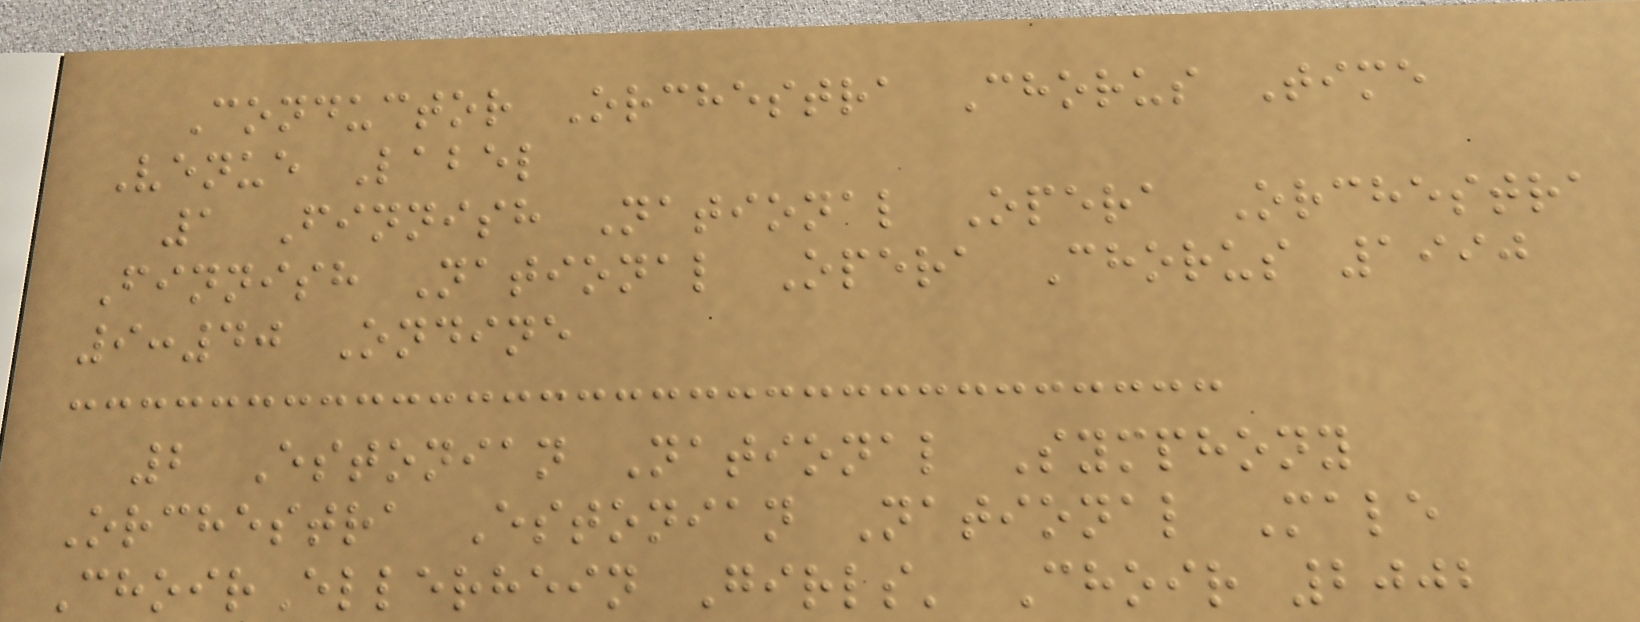Conductor Orchestra Chorus Time
Venue Label
1 Finnish National Opera Orchestra
Finnish National Opera Chorus 1990
9:40 Ondine
2 Estonian National Symphony
Orchestra Estonian National Male
ChoirEllerhein Girls' Choir 2002
